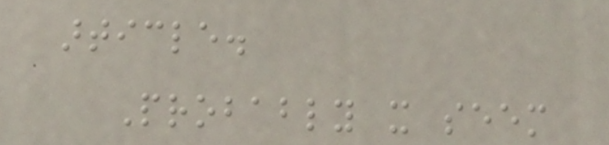article.
Probably it seem
